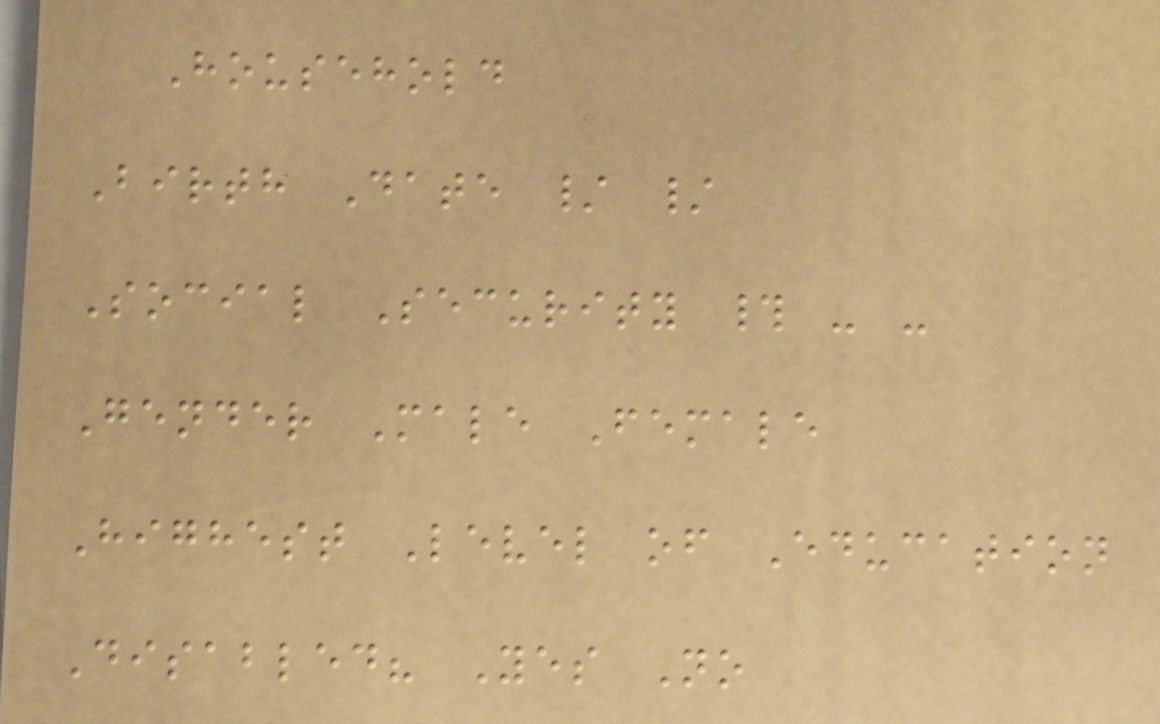Household
Birth Date / /
Social Security # - -
Gender Male Female
Highest Level of Education
Disabled? Yes No
